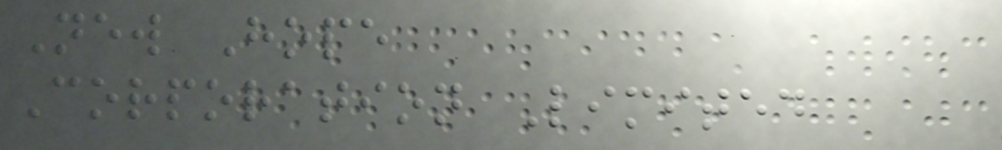New Hope
Corporation Limited
